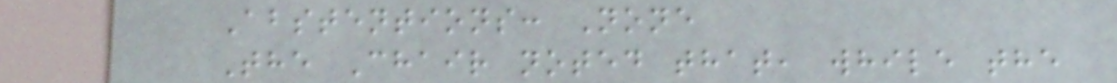Abstentions: None
The Chair noted that, while the
